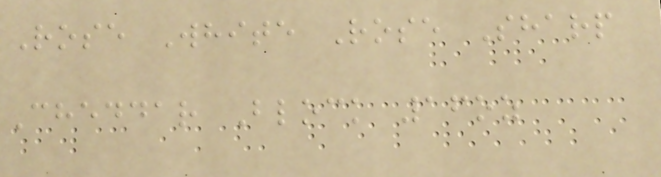Rose White Rose Sharp
Cheddar Block 16oz
